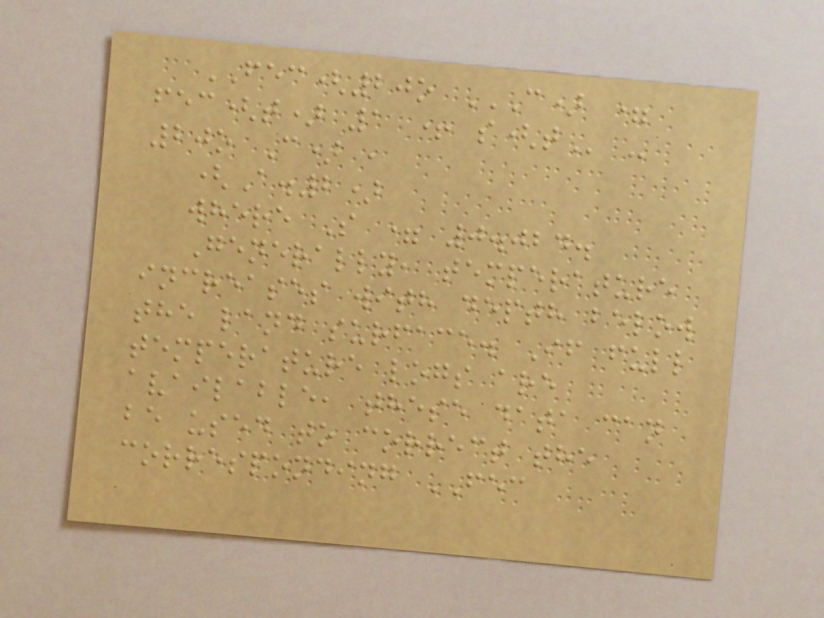FEC(20o C) =
FEC(T) 1 + S(T -
20o C) ,
(A.2)
where S = 0.024.
Generally, temperature
increases with depth below
the land surface. If full
temperature logs are
available, these data can
be used to correct the
corresponding FEC
